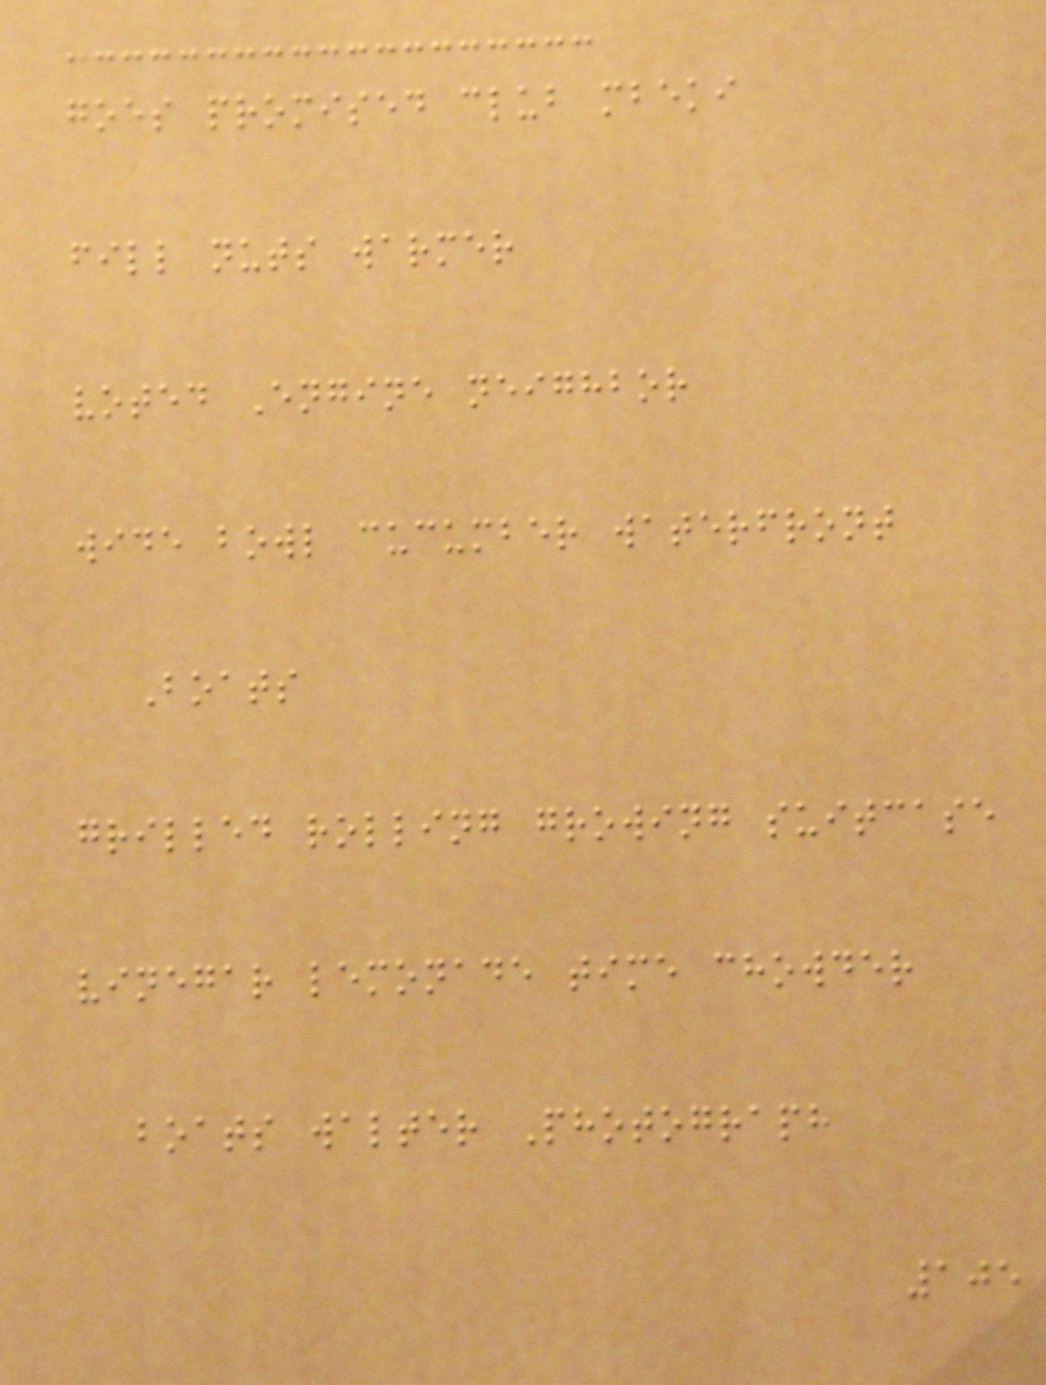goes promised club mbeki
fill nuts warmer
voted Engine neighbor
wide bowl cucumber waterfront
Boats
grilled rolling growing suitcase
vinegar lemonade time chowder
boats walter Photograph
105
